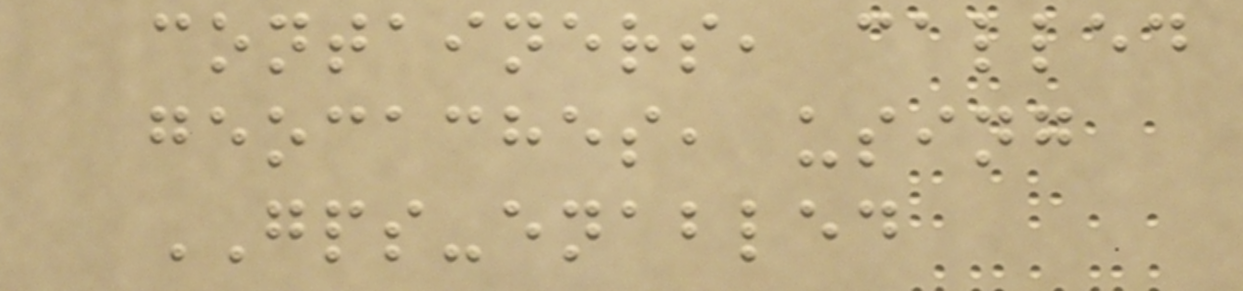containers, called
geocaches, using
GPS-enabled
